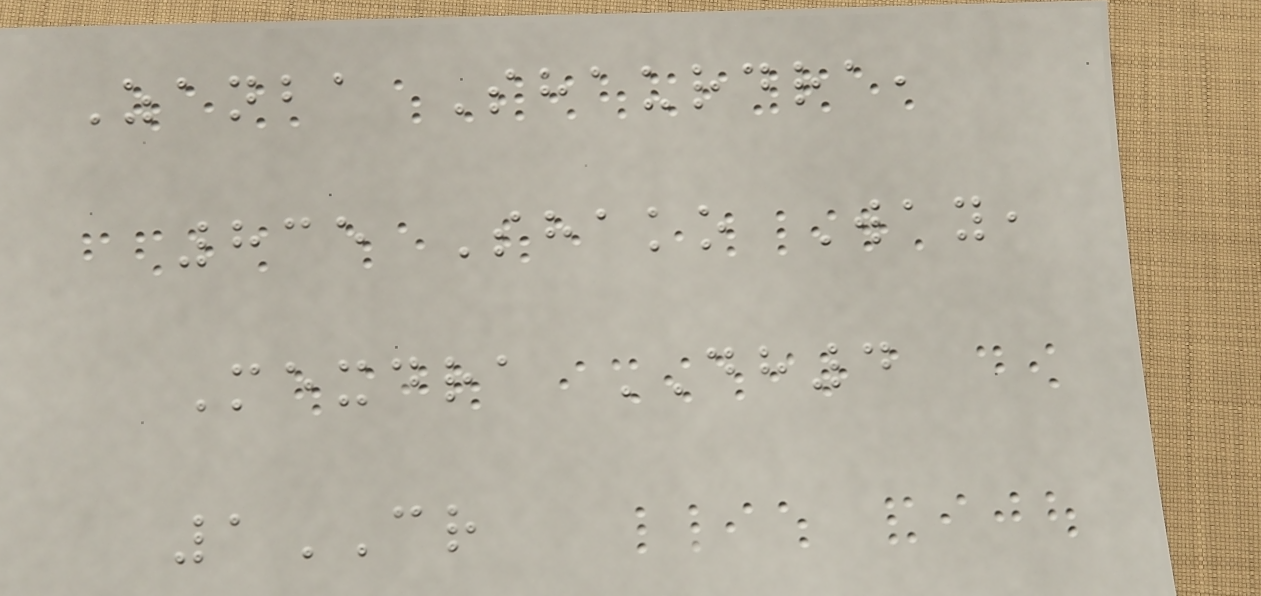Zanba Shaurdra,
835 Shako Way,
Mexdra DH4
1CR
